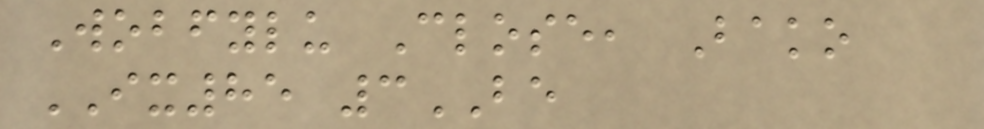Wobfylu Close, Bako
IX85 3BE
